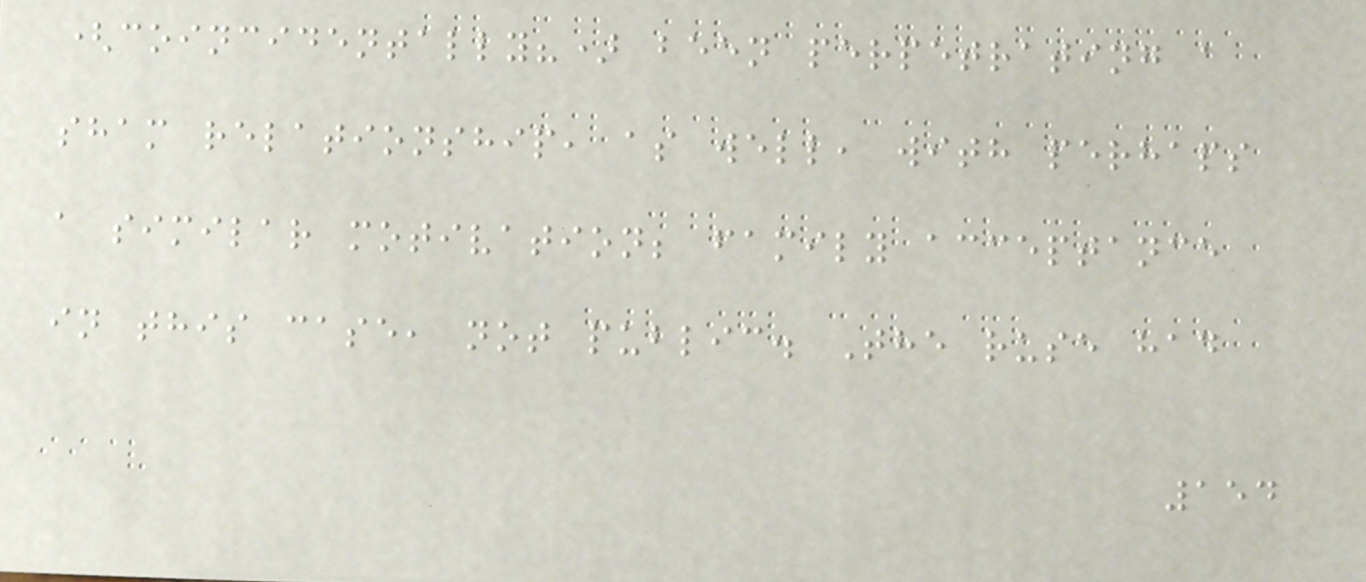(coincidentally?) been perpetrating a
sham relationship, as well, with perhaps
a similar motivation; family acceptance
in this case, not public. The ruse had
154
